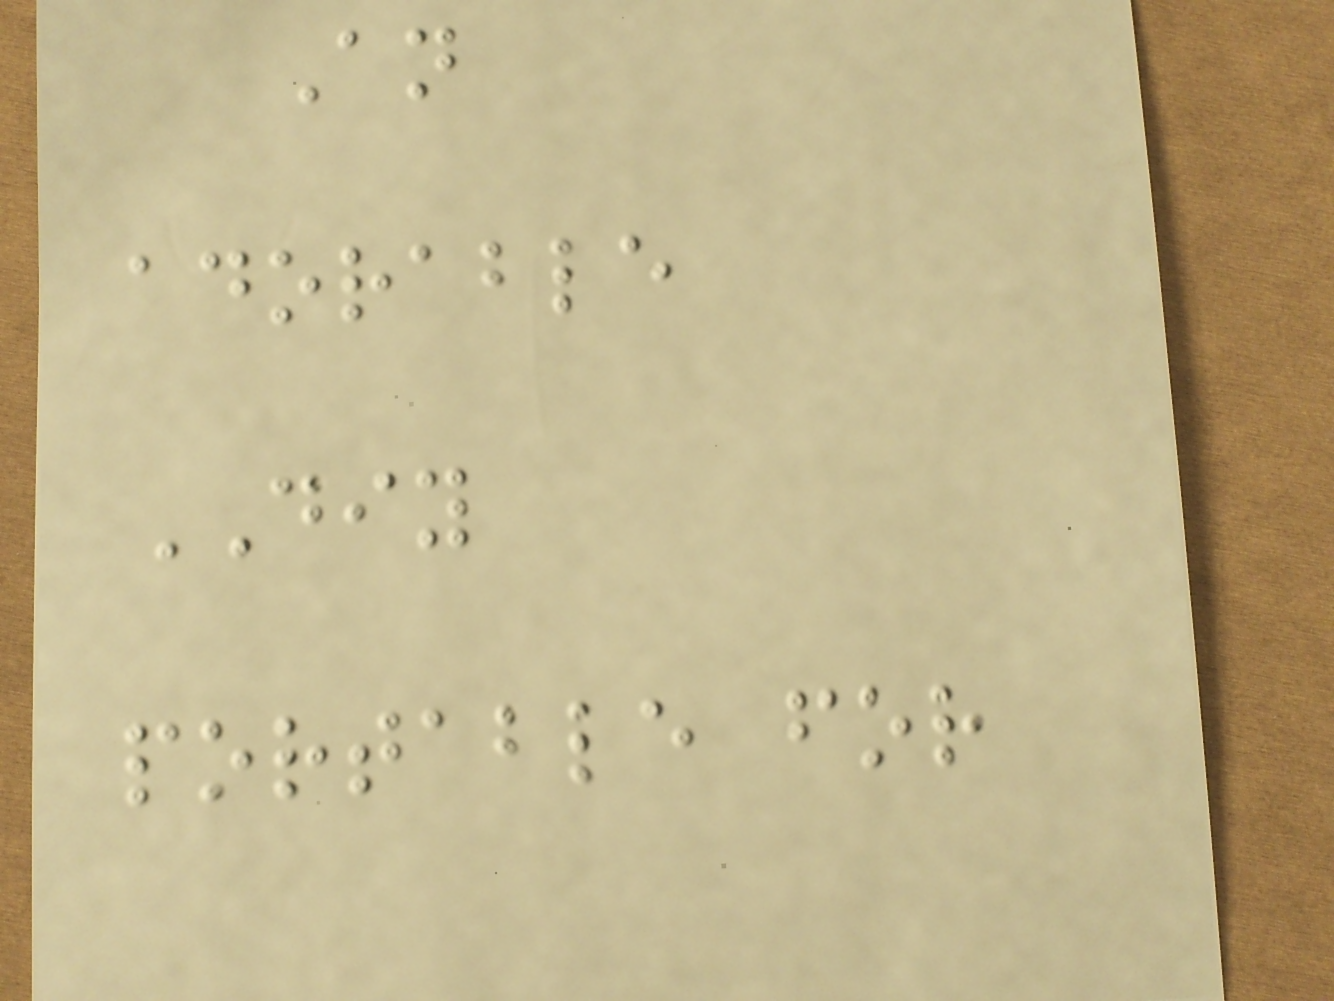An
adorable
DIY
portable for
